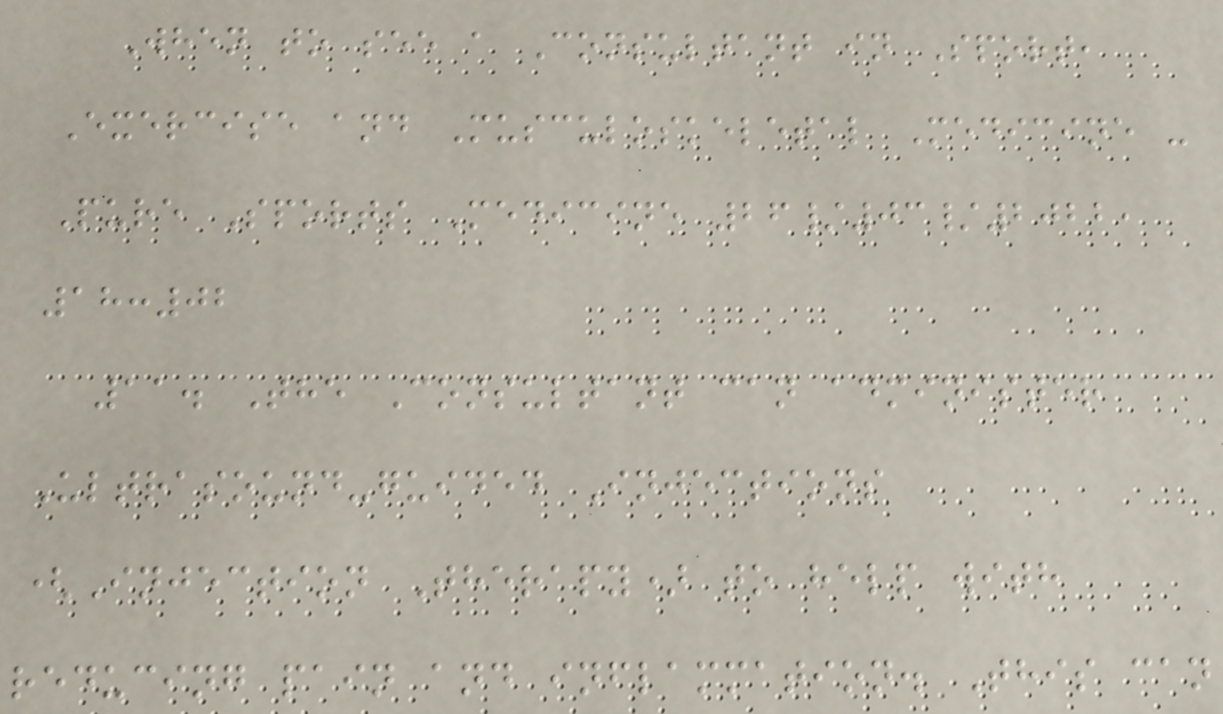When to see a Consultant in Sport,
Exercise and Musculoskeletal Medicine -
Pure Sports Medicine 26/03/2022,
18:02
11. The Consultant can administer
Ultrasound-guided Injections
(Injection Therapy) to help with
reducing pain and inflammation. This can
